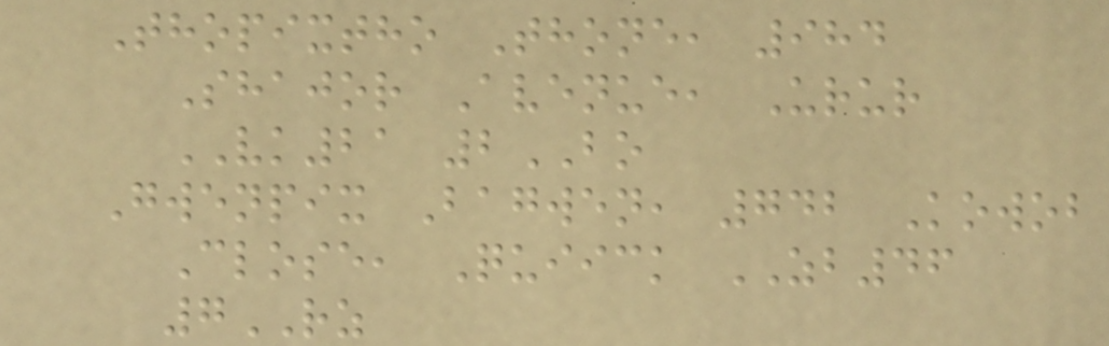Thopixtho Thone, 984
Shajor Avenue, Urur
VK21 2BO
Gwenpix Bagwen, 742 Kowob
Close, Quiick ZB46
7RZ
